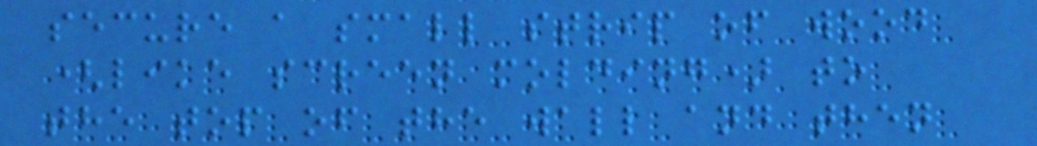secure a small strip of wood
(like screen molding) to
the top of the wall and then
